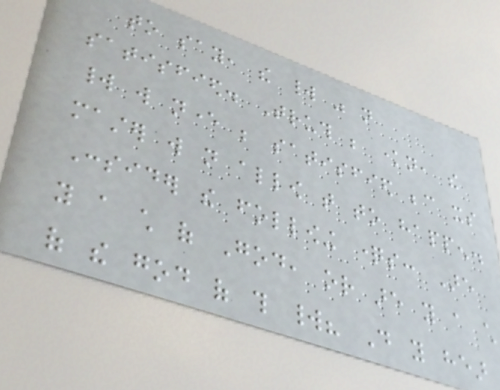to say, the world was not
satisfied. Truth be known, the
world will never be satisfied because its
master will not allow that to happen.
Consider the following questions: Are
you a child of God, or are you a child
of the god of this world? Do you hear
